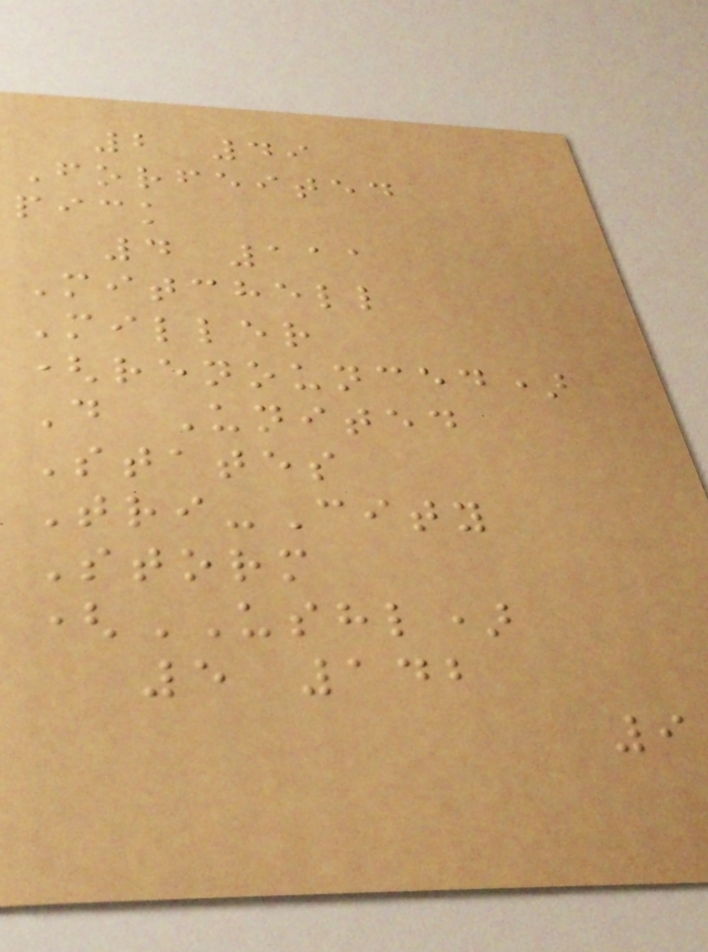2 49
Forfeited
pick
4 111
Mitchell
Miller
(renounced)
D United
States
Tri-City
Storm
(USHL)
5 142
9
